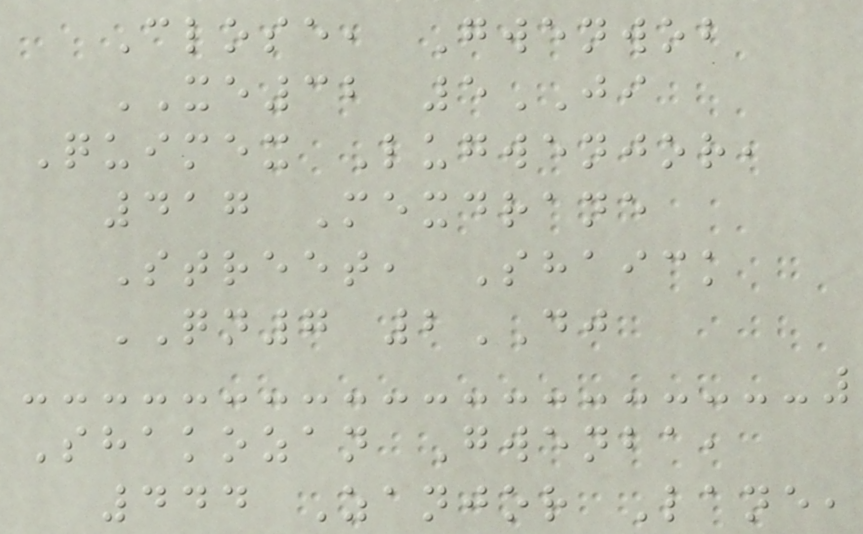Close, Gwenwob
XE32 5JI
Quimex Lugwenjor,
417 Mexdrane
Street, Shaick
QN7 2DJ
Shakozan Gwenba,
444 Zanjor Lane,
